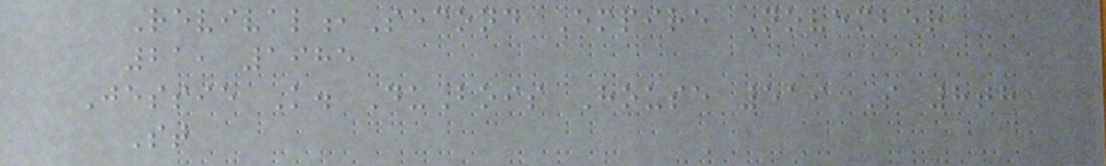Revival,Second Empire November
21, 1985
Jessie K. DuBois House 519 S 8th
St
